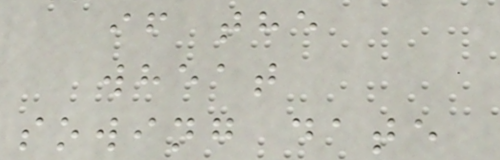if the
wheat
sowing date
